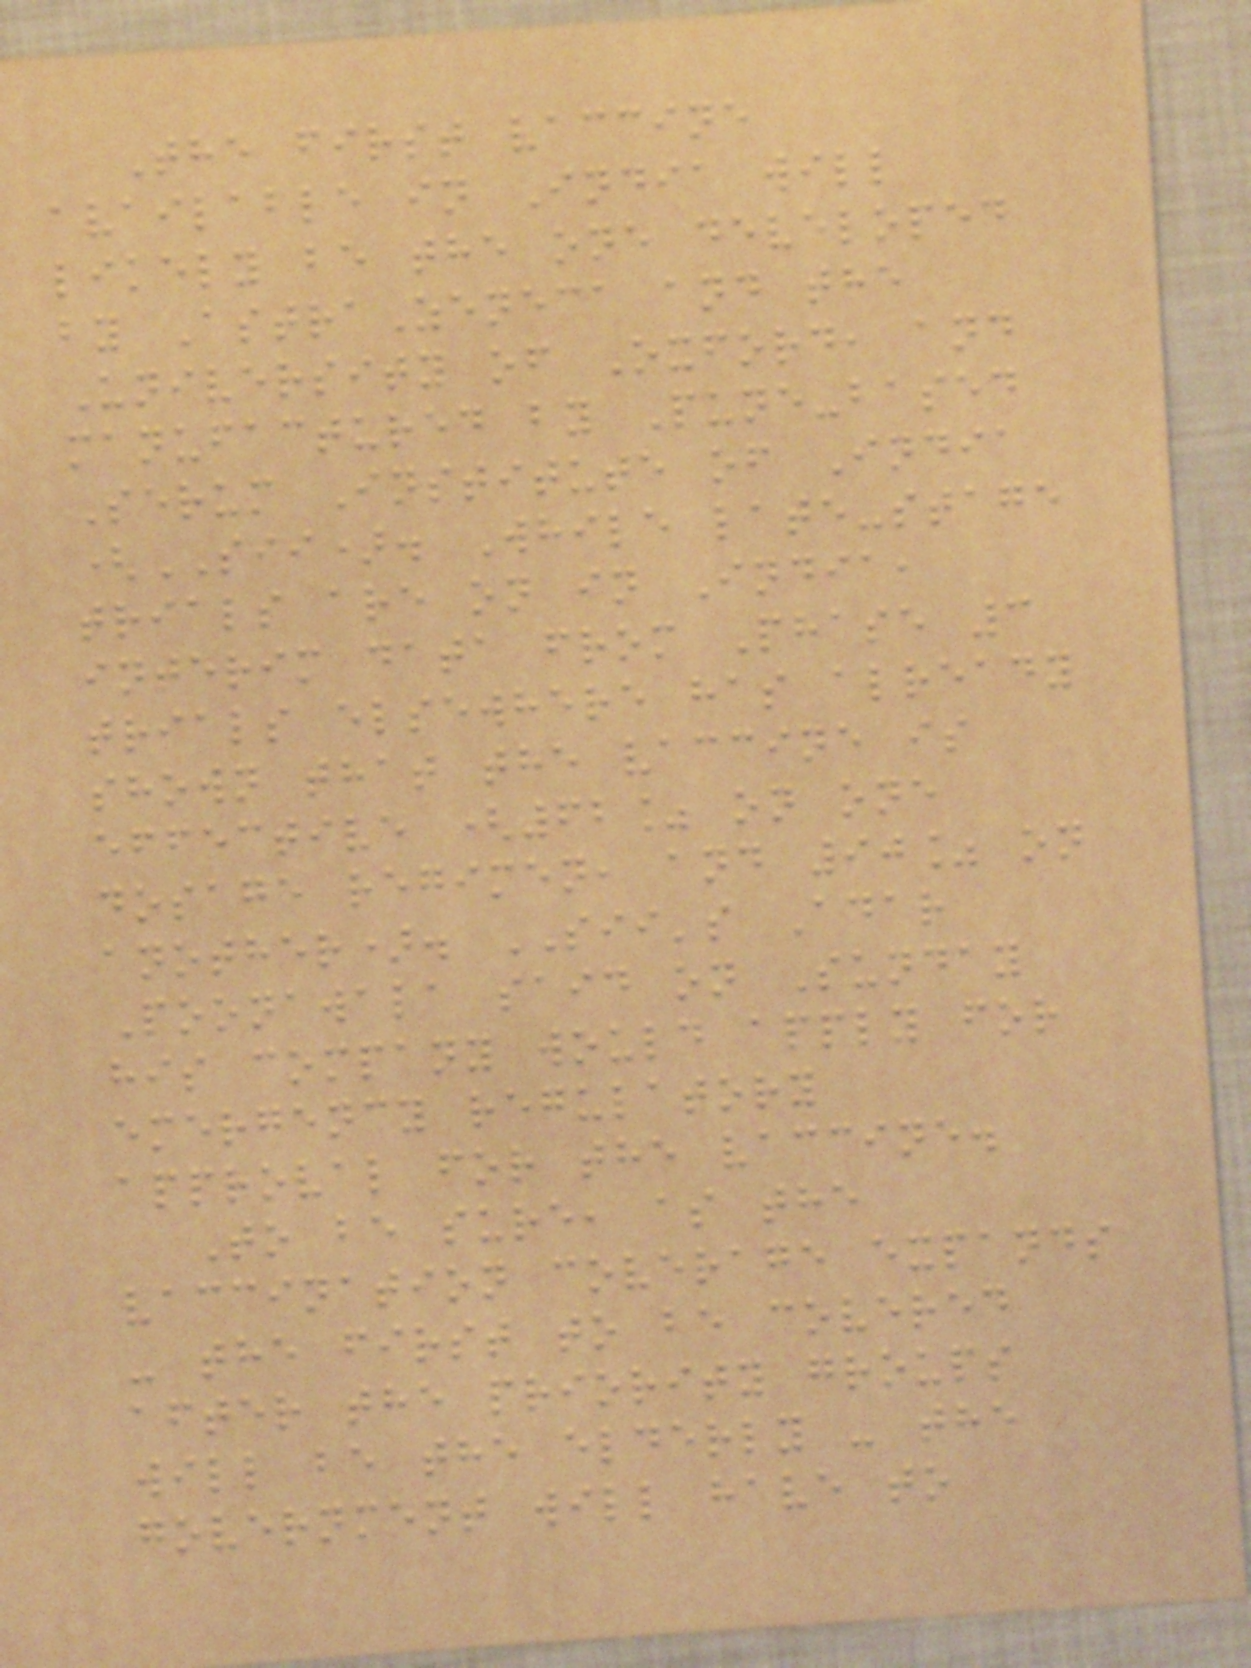The first vaccine
available in India will
likely be the one developed
by AstraZeneca and the
University of Oxford, and
manufactured by Pune-based
Serum Institute of India
(SII). While late-stage
trials are on in India,
interim data from Phase 3
trials elsewhere has already
shown that the vaccine is
effective (62% on one
dosage regimen, and 90% on
another). SII's Adar
Poonawala said on Sunday
his company would apply for
emergency regulatory
approval for the vaccine.
To be sure, as the
vaccination coverage expands
- the first to be covered
after the priority groups
will be the elderly - the
government will have to
